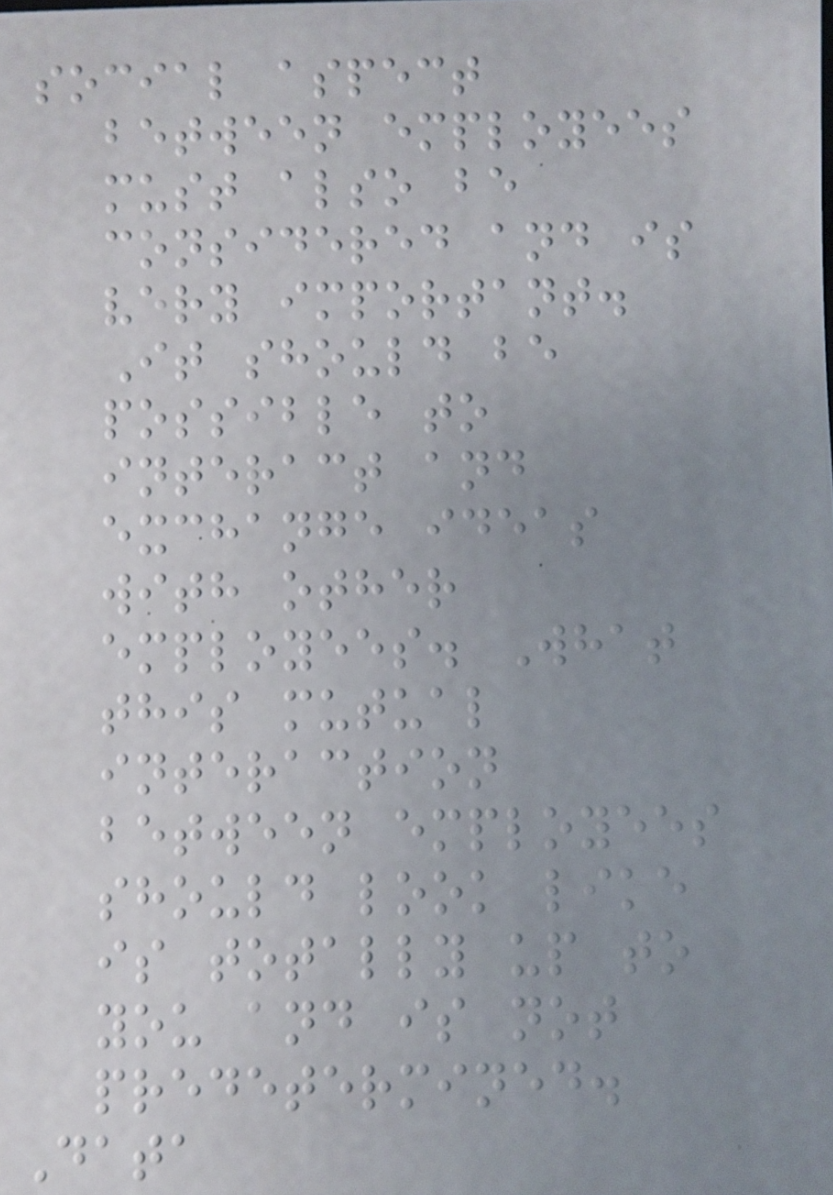social aspect
between employees
must also be
considered and is
very important.
It should be
possible to
interact and
exchange ideas
with other
employees. What
this mutual
interaction
between employees
should look like
is totally up to
you and is not
predetermined.
Data
